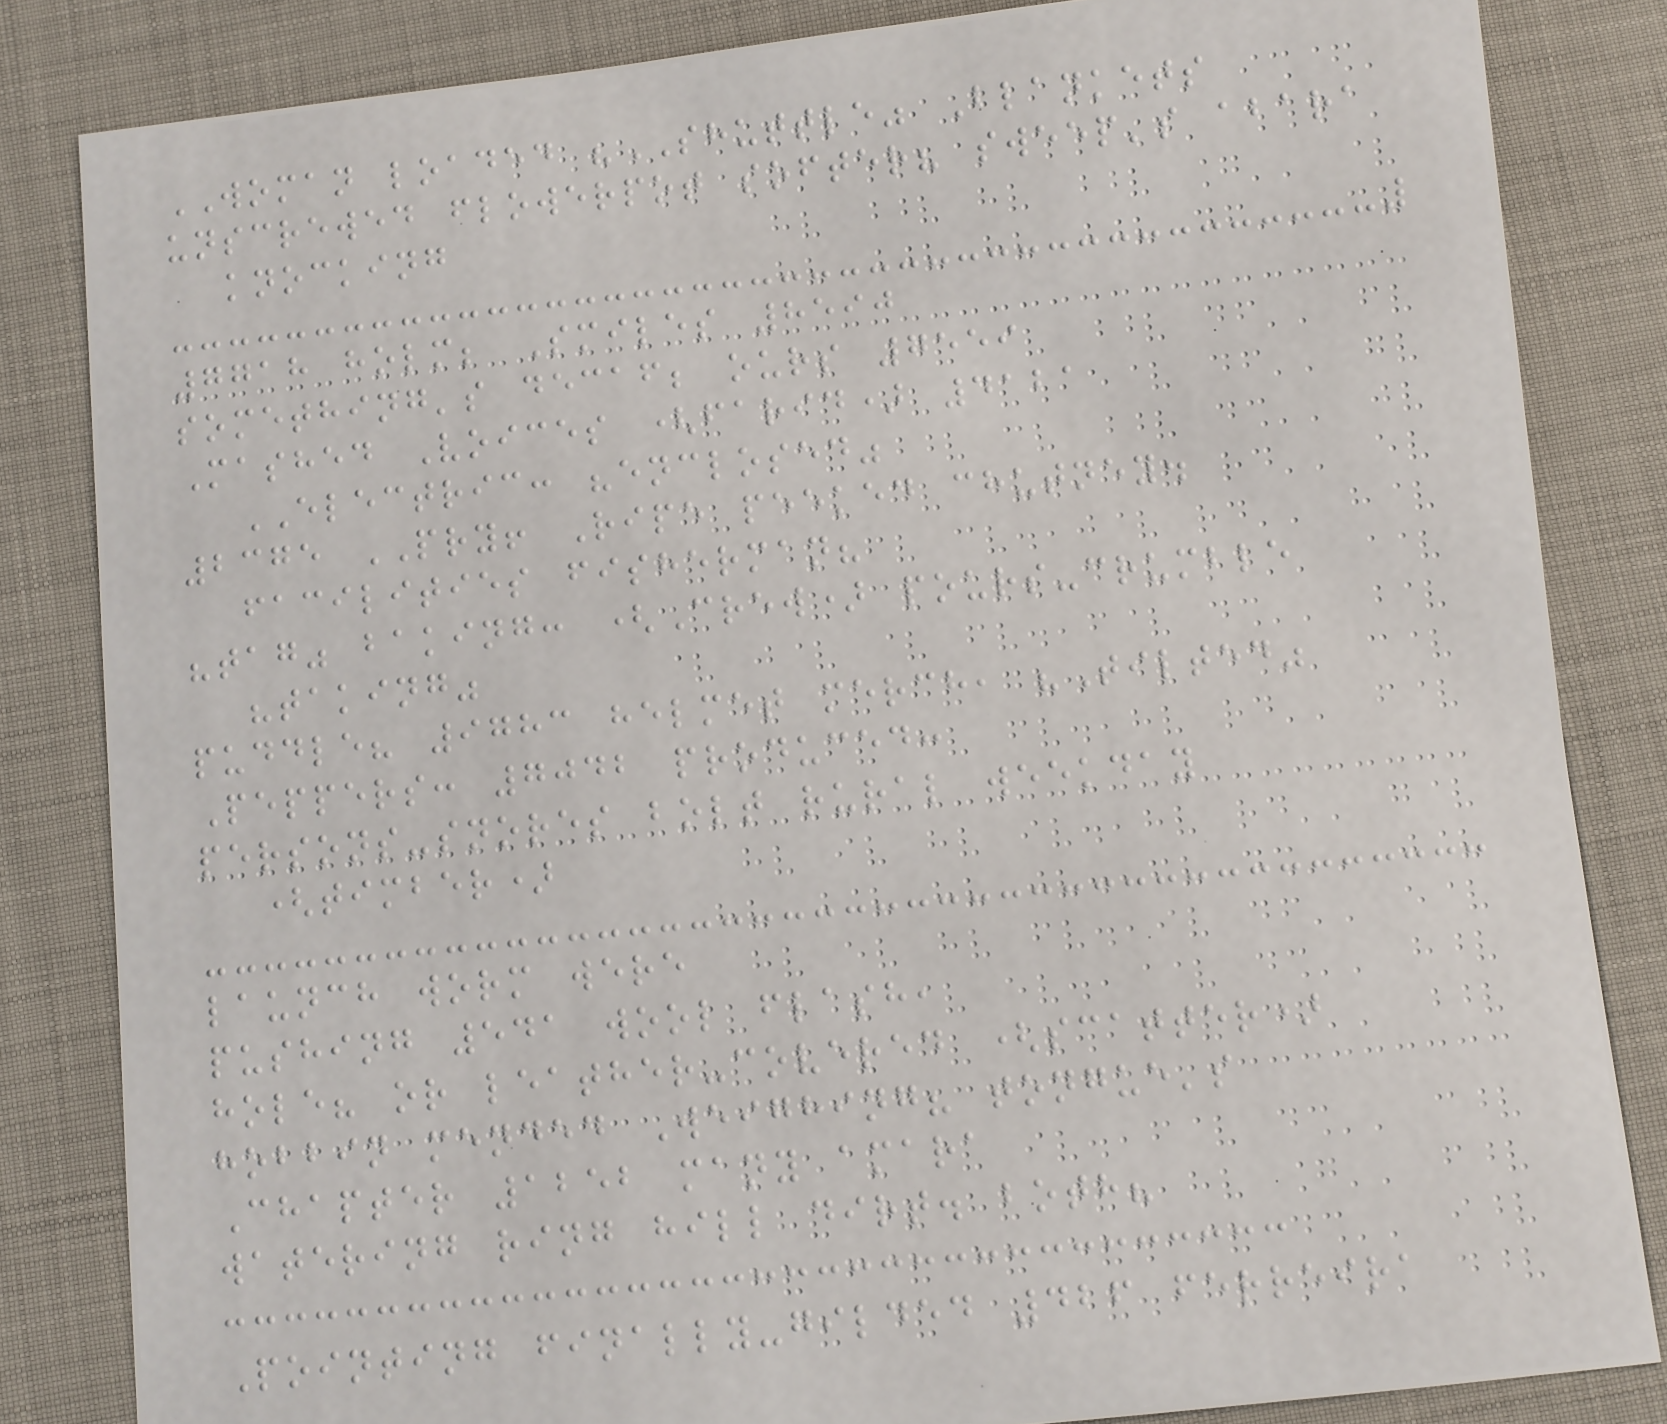WOMAN loaded "SHUTTLE" Blankets
unscrewed flowerpot softer? sweep's abara
knocking
7718 holm; Smiles 8590
something's decaf; ours 7559
Mashed Voices (farid) 4121
ELECTRIC: "enclosed"
2375 PRY! Ripe peeked chutney.
facilities fisherman?
"tag" baking: (Crew) pours-crumble
"taking"
puddle? 9783 helmet merch, "Tilted"
Peppers: 7042 produced:
persons-snores bolt rural weekday
(timber)
launch worm were
pushing 541 wool flash,
hole? or leather-covered (scatter)
hobbin mended Weighing? tongue's
Chapter 1252 many amara
watering ring hill dirt. both?
Pointing finally-gilded 426 ferreira
